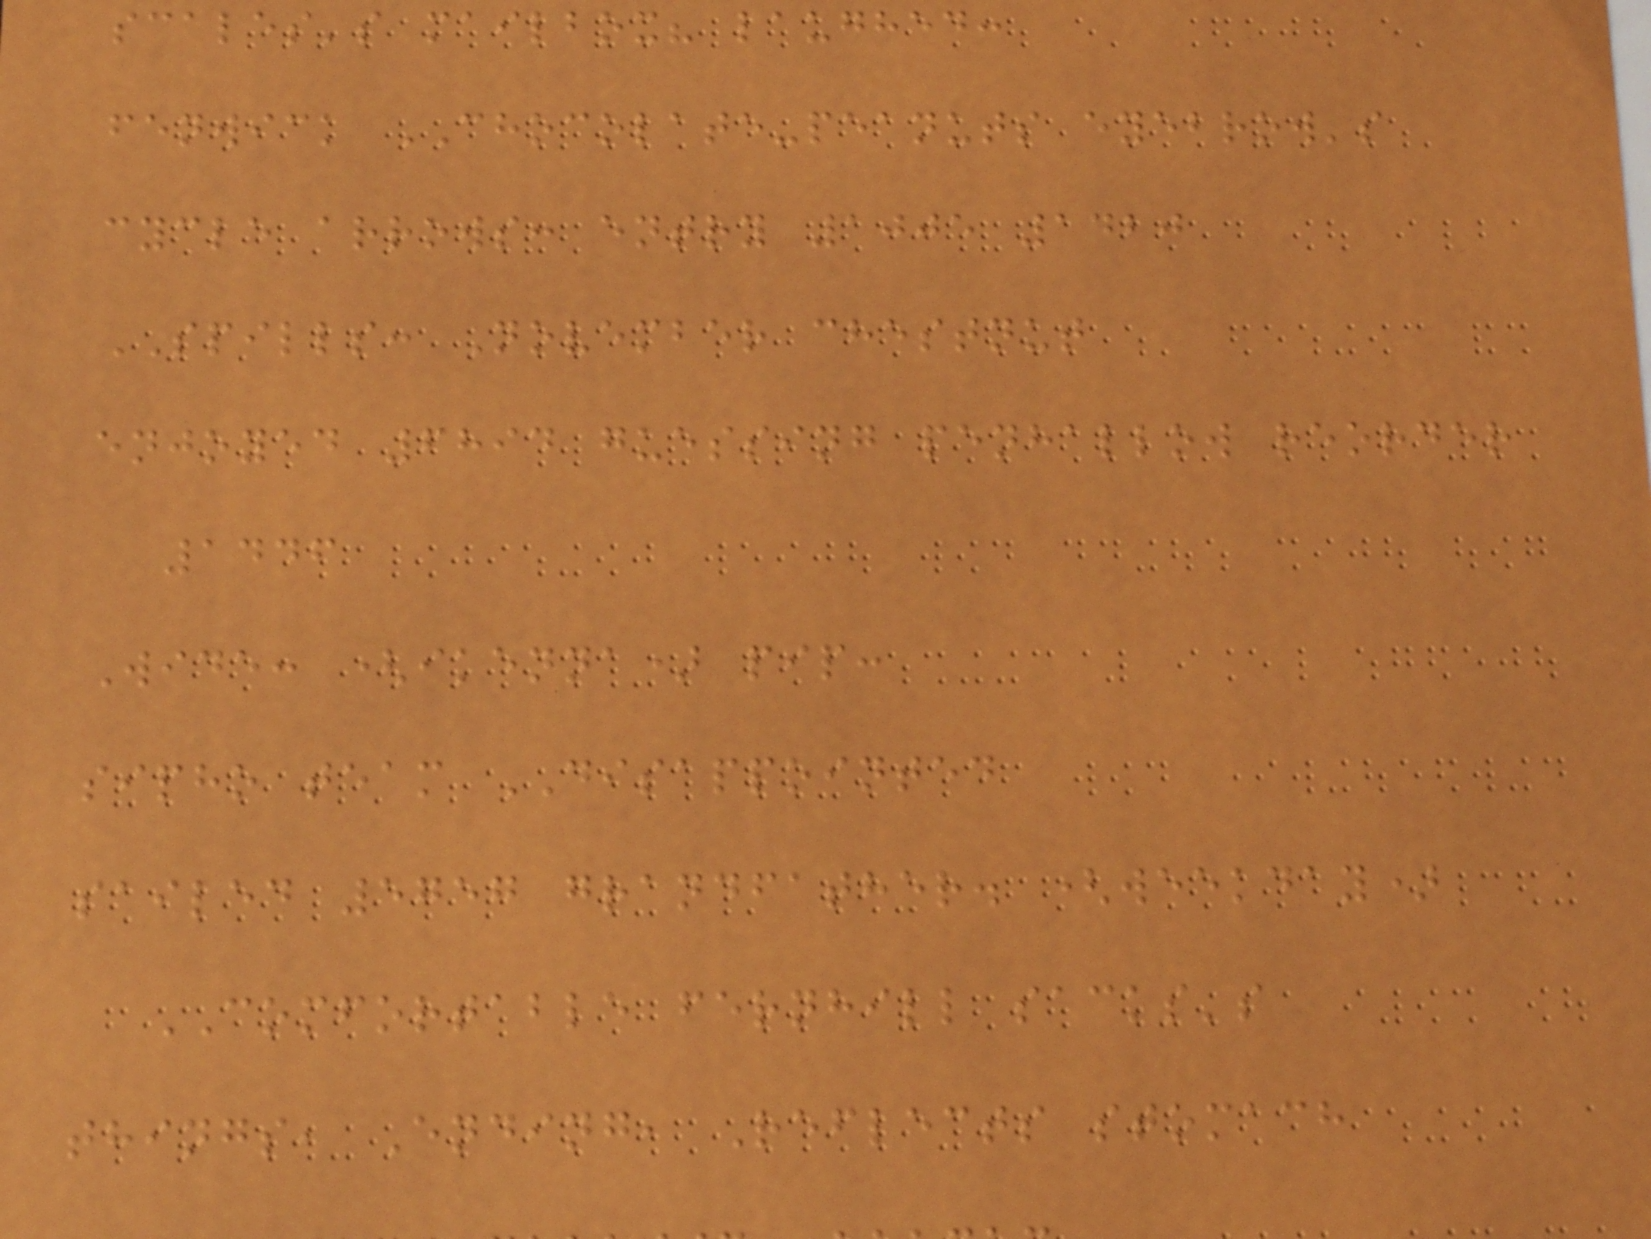scales's mailbox? laughed:
fenwick CHOCOLATE-peanuts eyebrow's
cycle arrows: entry 1005 1420
SPILLS: November chestnut
enjoyed 6894 guessing penhallow reorder
1446
Wide: (ikenna) pip:
sipho team DISAPPOINTED
sailed 5757 grandfather. (weekday)
COMFORTABLE fernhill sacks's
things, Ending, Reflects stomach
